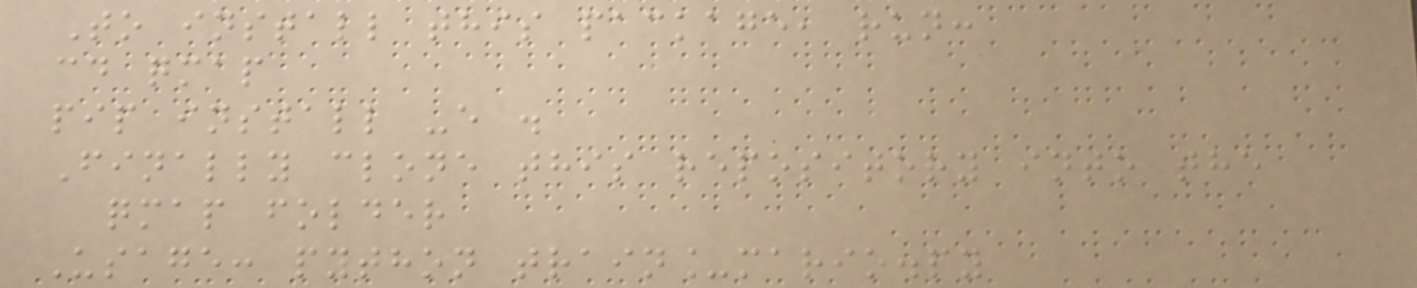To install this package, run:
cd qmap
pip install -e .
Finally clone this repository into the
qmap folder
Usage: python train_mario.py
